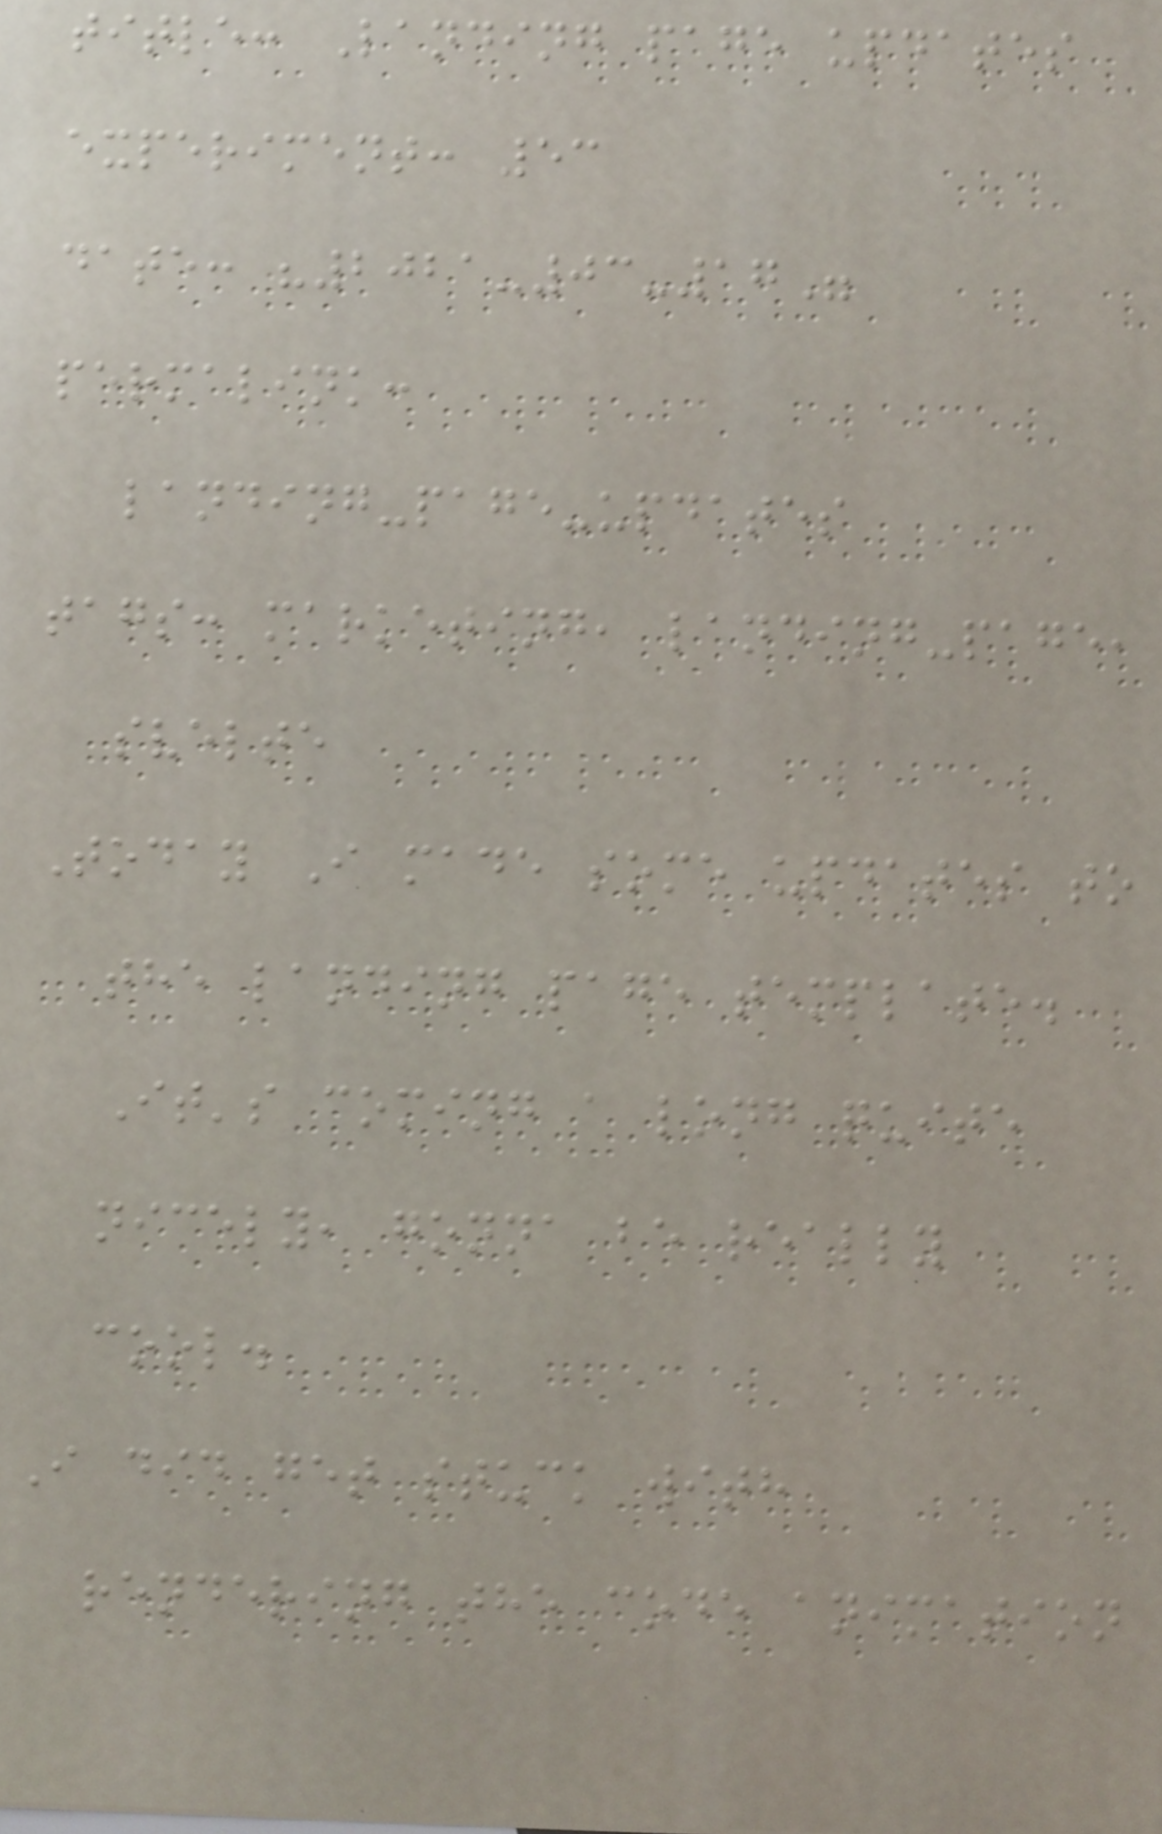title: Landing page updates
experiment: 53
date: "2021-03-17"
permalink:
landing-page-updates
tags: marketing, landing-page,
svelte
Today I made some updates to
the landing page template.
It's coming a long quite
nicely, gonna be really
cool.
I did get stuck with
rendering the code animation
